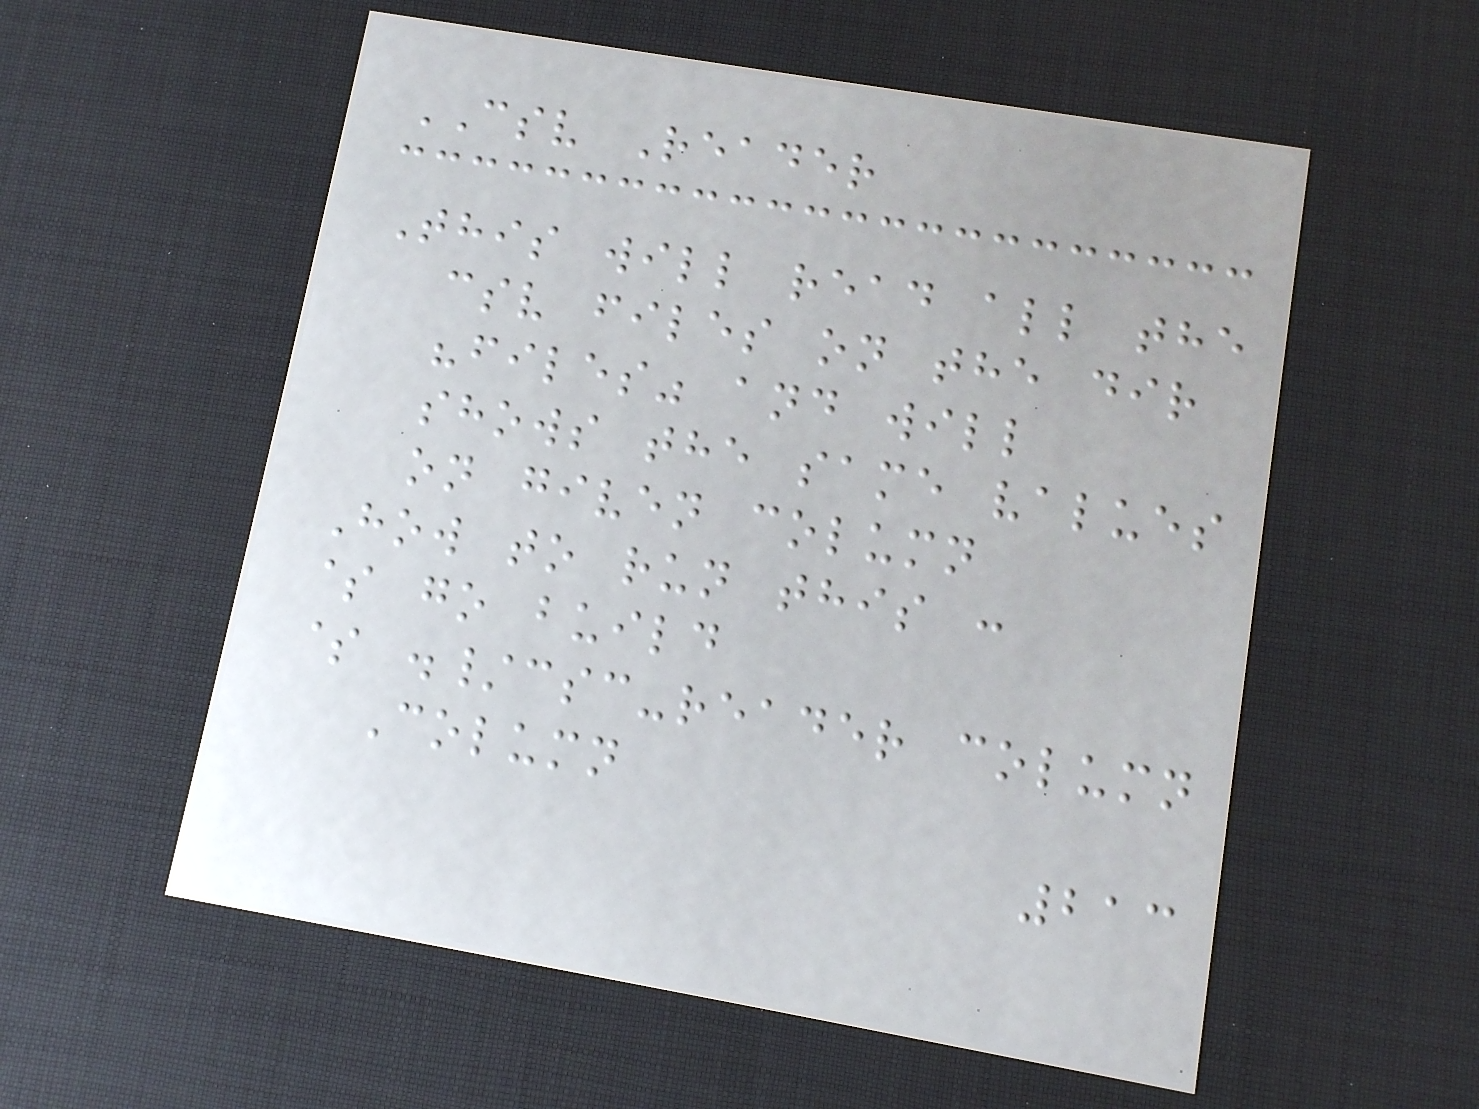CSV Reader
This will read all the
csv files on the dir
"files" and will
shows the same values
on given column
How to run this :
$ go build
$ ./csc-reader column
Column
213
